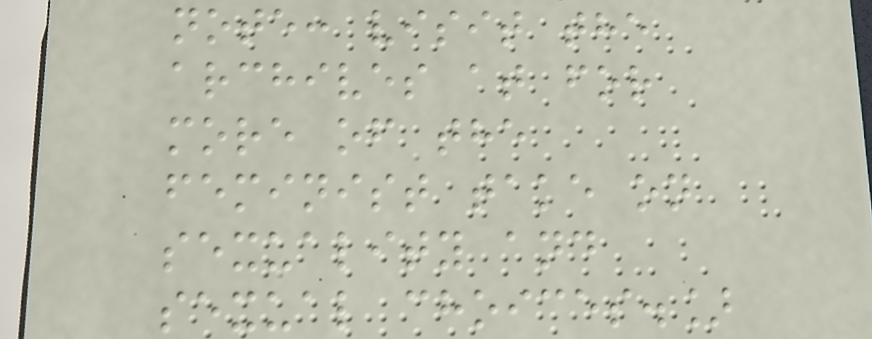note: visit the
archives at for
more of the
feminist take on
sexuality and
sexual choices.]
